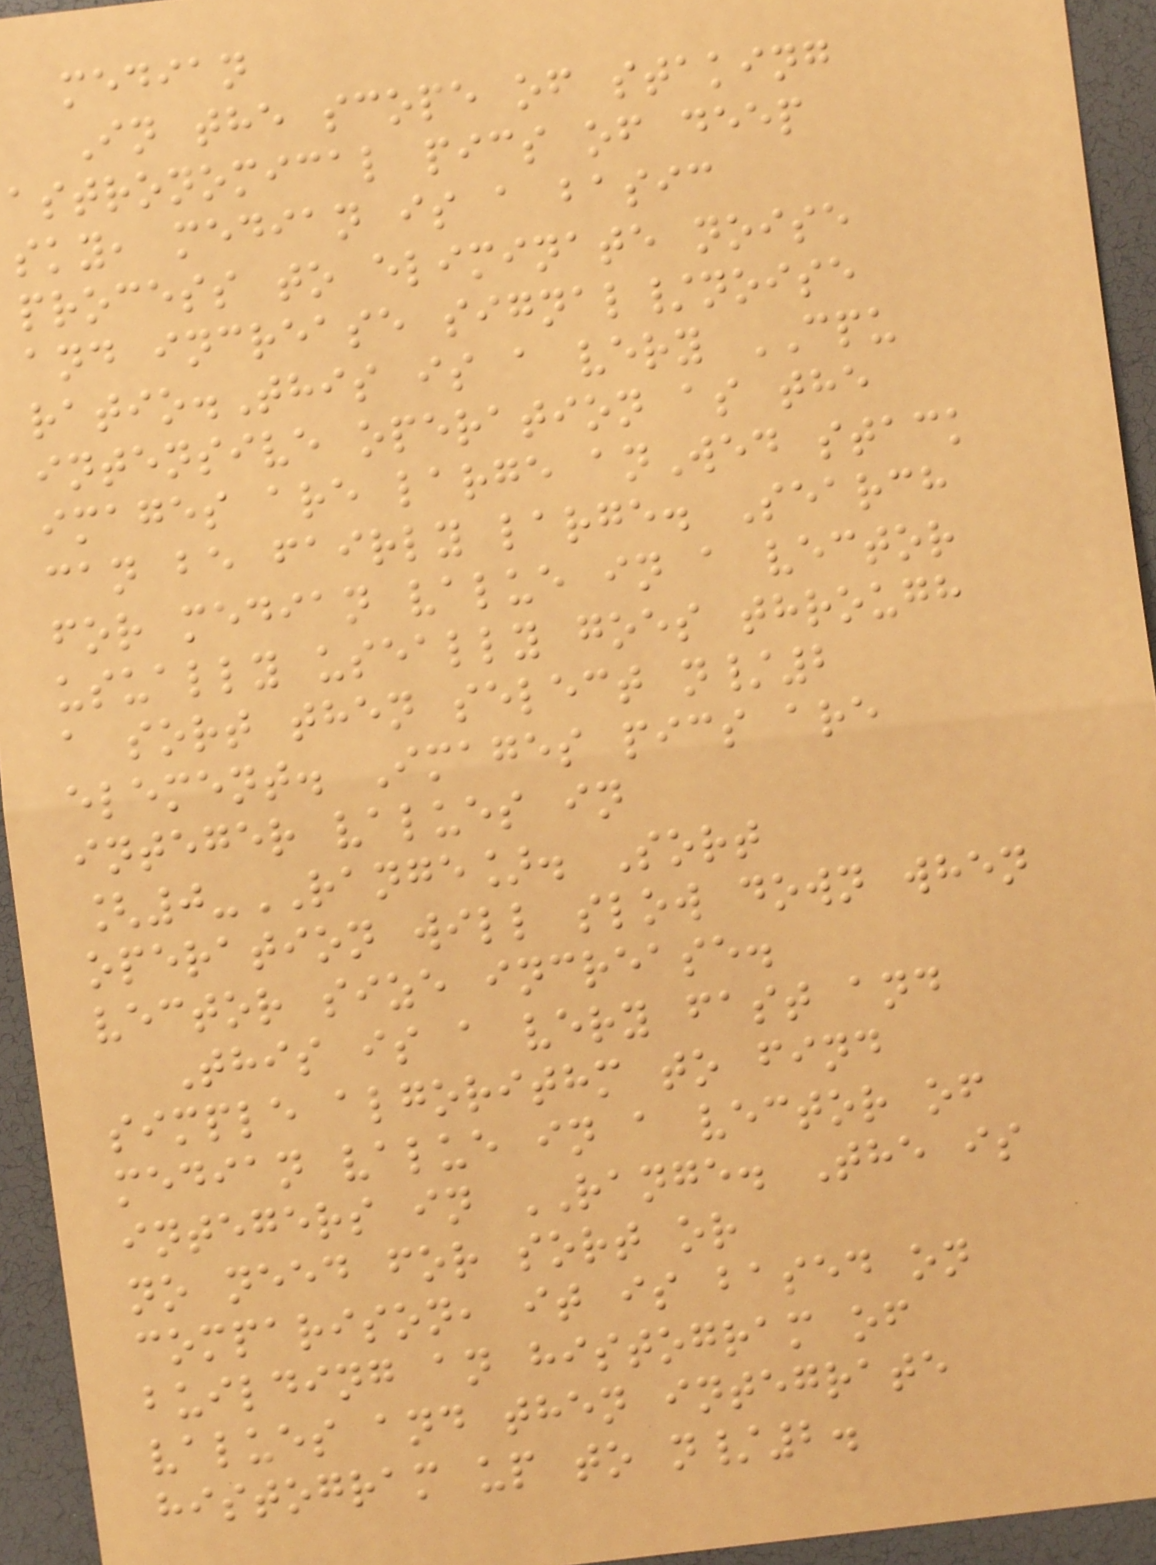median
In the scope of staking
astronomical pics of deep
sky, median is a basic
process to eliminate noise
and increase signal/noise
ratio.This is a very CPU
intensive operation as the
images are large anWed stack
can be fairly large. Search
for median value in a vector
usually useally goes through
a sort then select n/2
element. Images pics are
integer values in
[0-RANGE]. Sort
operation will slow down when
vector size increase.
This is a very fast and
simple algorithm to find
median value in a vector of
integers in RANGE. The is
no need for sort or
comparison, it is based on
building an histogram of
values and then integrate
histogram up to n/2.
